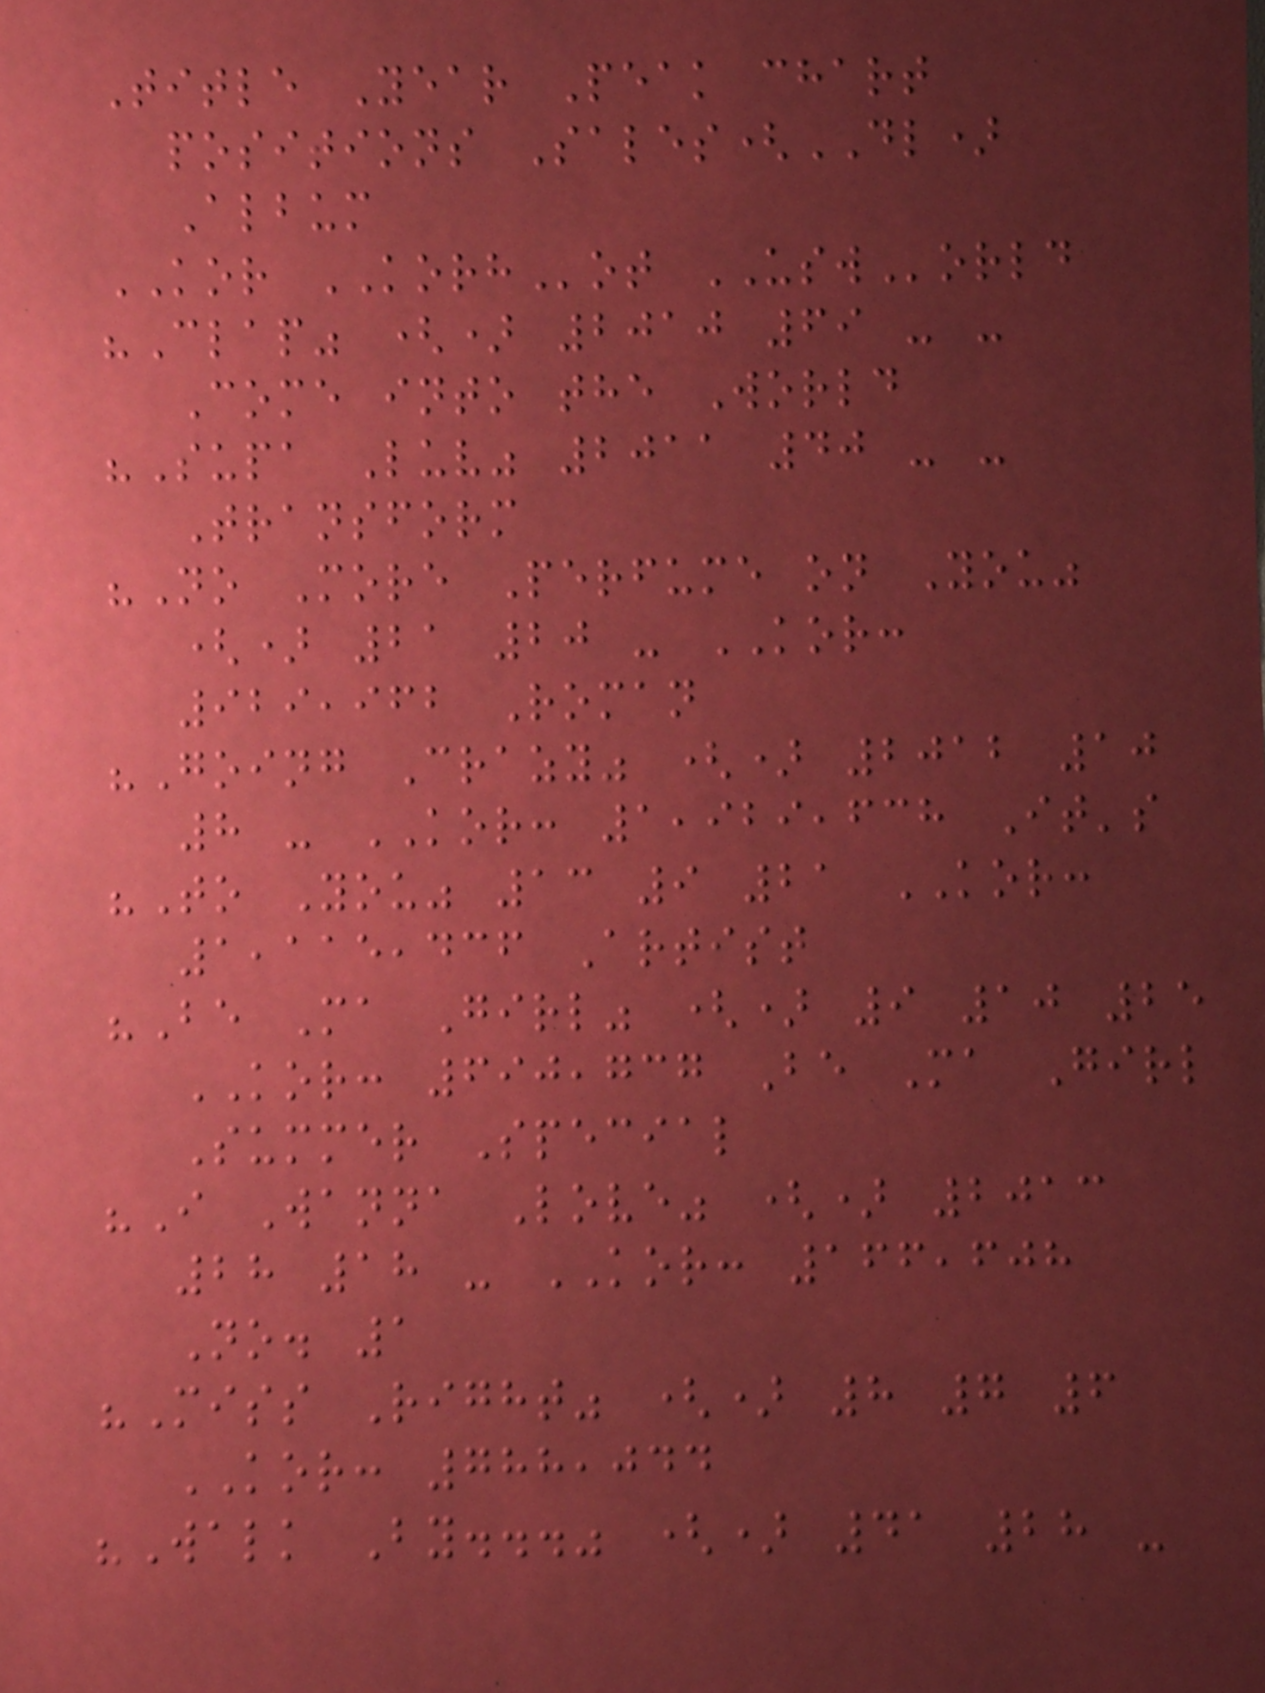Title Year Peak chart
positions Sales(DL)
Album
KOR KORHot USWorld
"Clap" () 2010 69 - -
Come into the World
"Supa Luv" 2011 40 - -
Transform
"No More Perfume on You"
() 21 20 - KOR:
929,962 Roman
"Going Crazy" () 2012 10
8 - KOR: 1,929,638 It's
"To You" 13 9 21 KOR:
1,115,436 Artist
"Be Ma Girl" () 9 10 25
KOR: 690,737 Be Ma Girl
Summer Special
"I Wanna Love" () 2013
28 18 - KOR: 166,608
No. 1
"Miss Right" () 8 7 6
KOR: 788,044
"Walk By..." () 41 28 -
